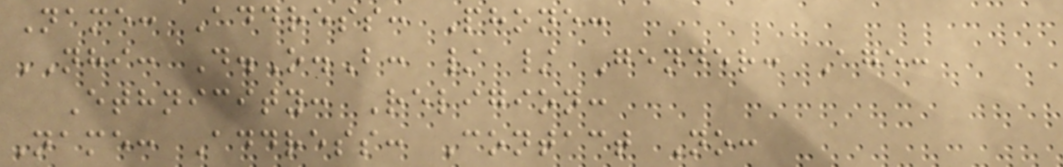Name: Address: Phone:
NHI: D.O.B: / / Gender: Age:
Ethnicity: Religion:
Name: Address: Contact No:
